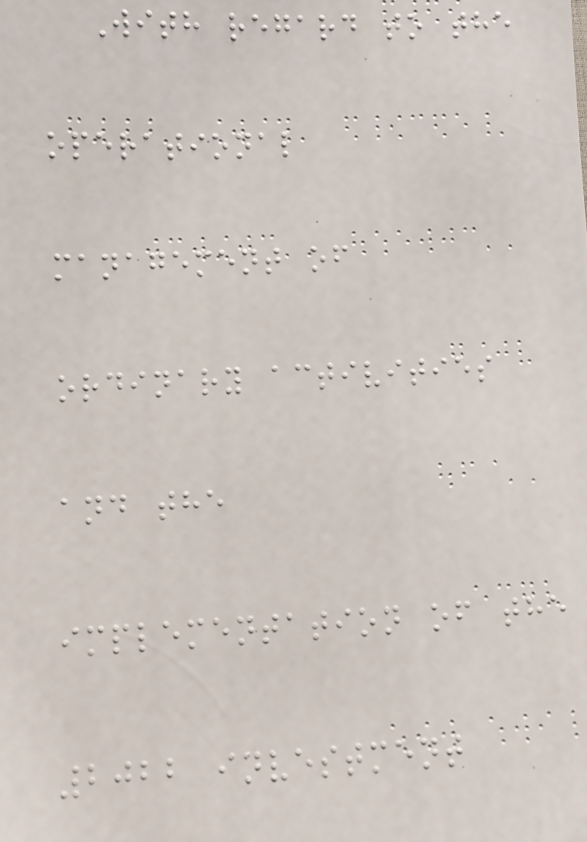With regard to the
operational
management of
ordinary activities
and the
implementation of the
2022 investment
